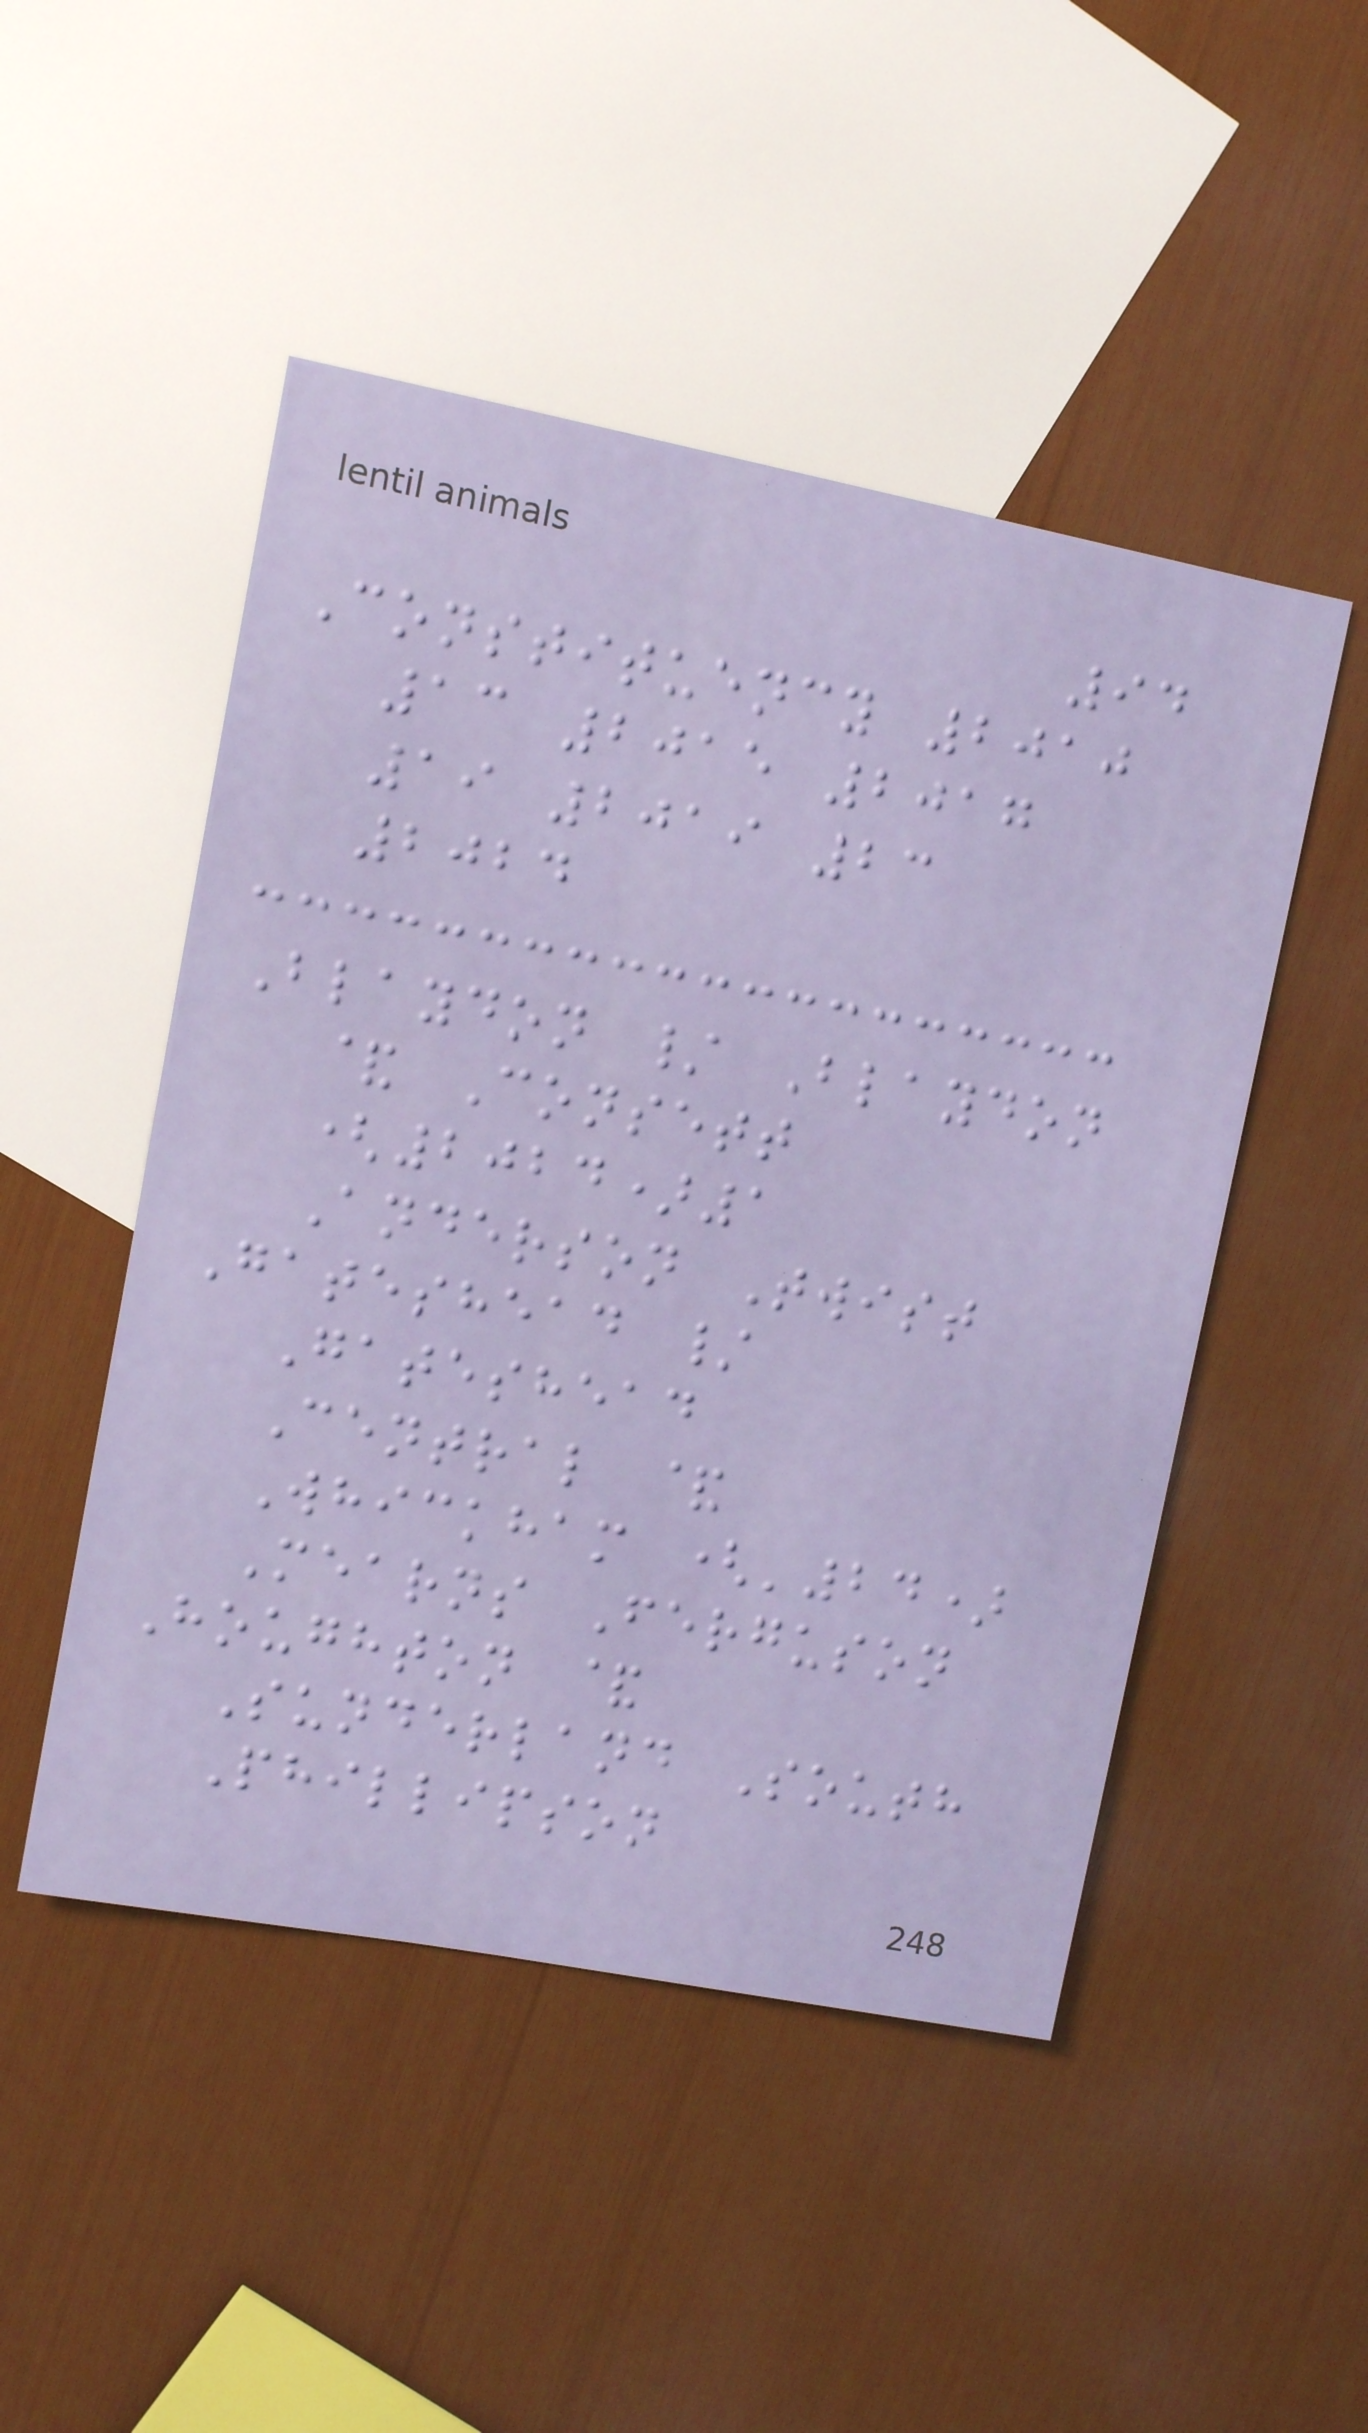94
Constituency 2010
13 2015 2017
19 2019 23
2024
Blaydon / Blaydon
& Consett
(2024)1
Anderson Twist
Gateshead /
Gateshead
Central &
Whickham ('24)
Mearns Ferguson
Houghton &
Sunderland South
Phillipson
